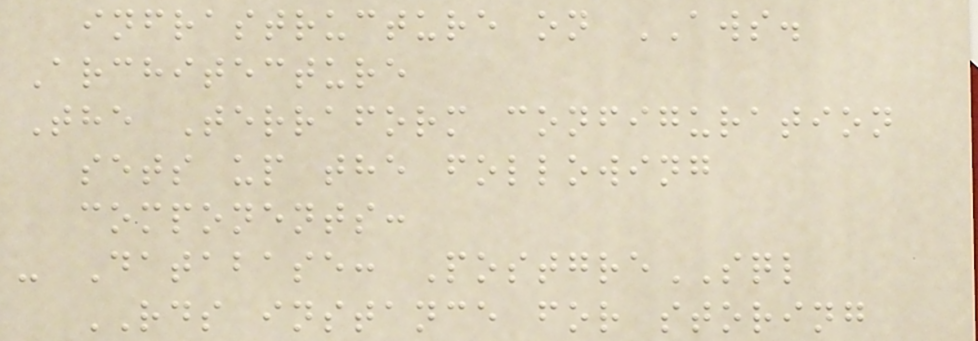infrastructure on AWS.
Architecture
The Terraform configuration
sets up the following
components:
- Database: PostgreSQL
RDS instance for storing
